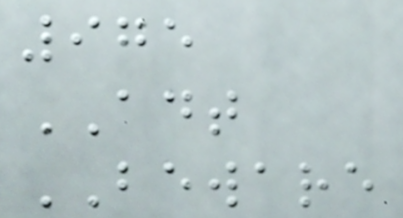975
ADT
BEWARE
